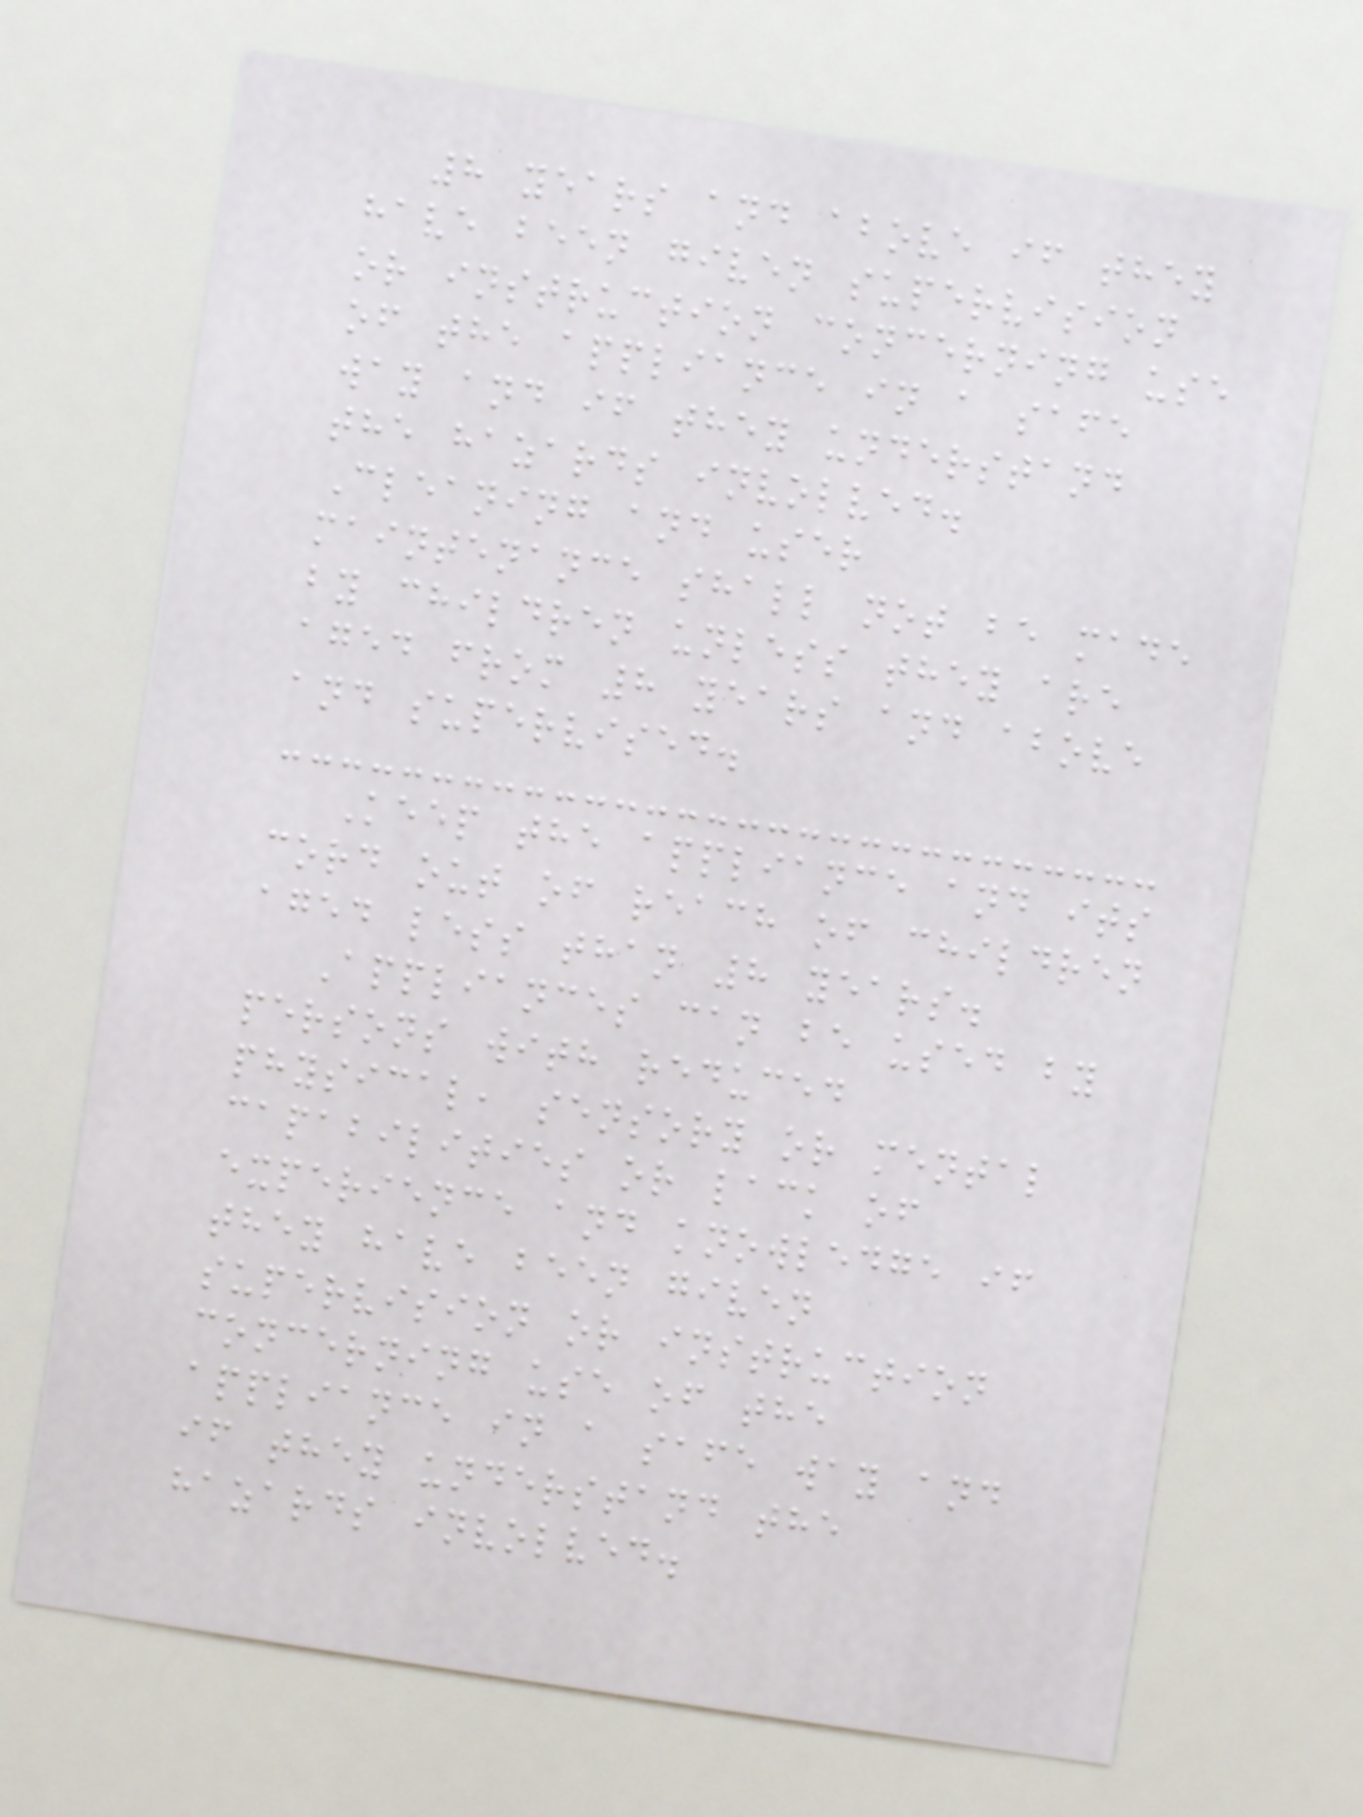8 years and above if they
have been given supervision
or instruction concerning use
of the appliance in a safe
way and if they understand
the hazards involved.
Cleaning and user
maintenance shall not be made
by children unless they are
aged from 8 years and above
and supervised.
Keep the appliance and its
cord out of reach of children
aged less than 8 years.
Appliances can be used by
persons with reduced
physical, sensory or mental
capabilities or lack of
experience and knowledge if
they have been given
supervision or instruction
concerning use of the
appliance in a safe way and
if they understand the
hazards involved.
